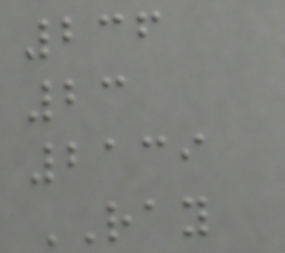236
23
2139
RAY
